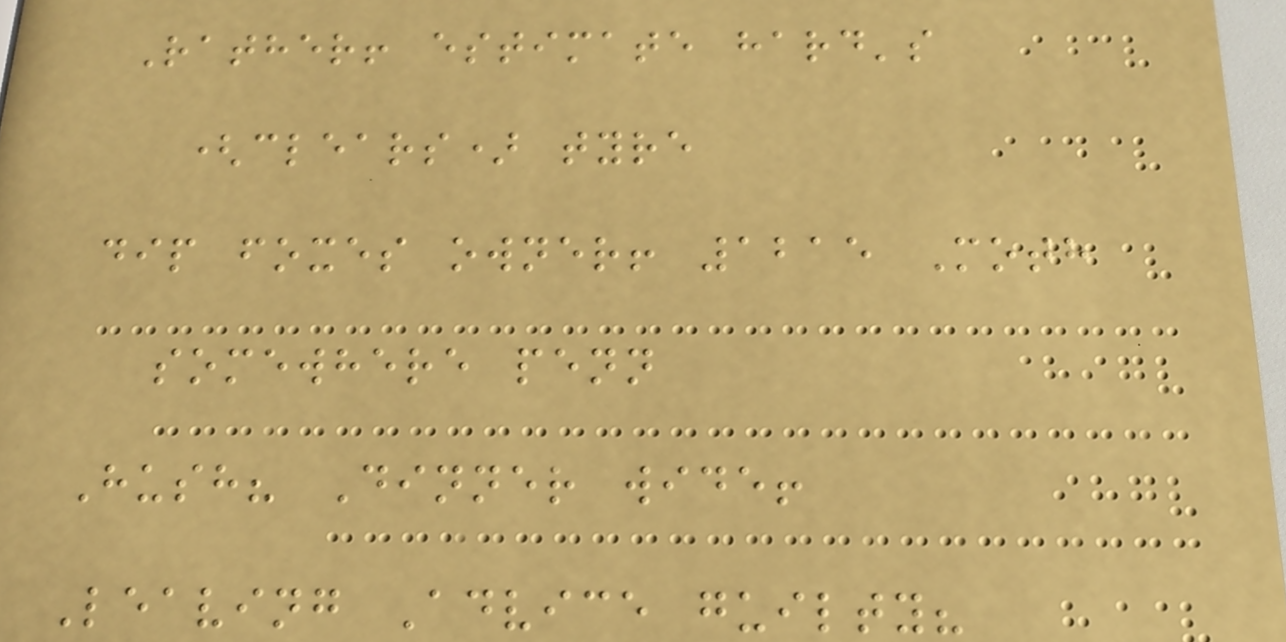Rather! estimate hard's
(clears) tyre
dip foxes owner! 1215 Moth
somewhere penn
Hush? Dinner wide!
Leaving Advice guilty?
